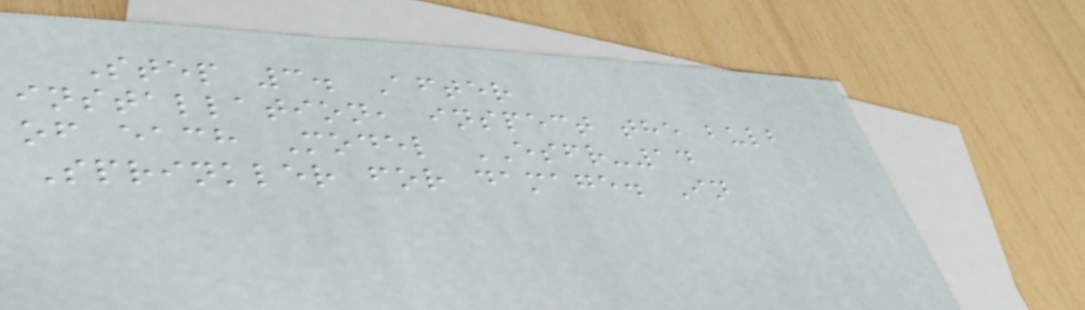Step 3. After
installation, inspect the bulb
of each Model ESFR-14
Sprinkler for damage. In
